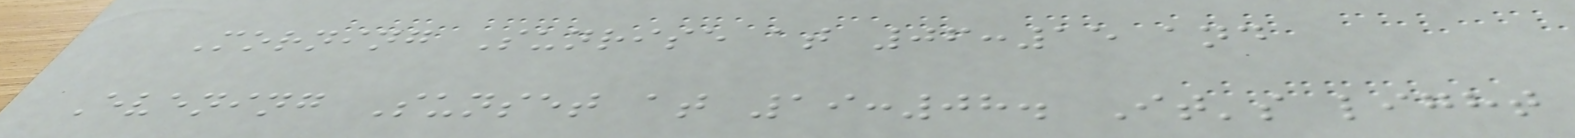Morning Sunrise at 06:15 and
Evening Sunset at 19:08. It's light
